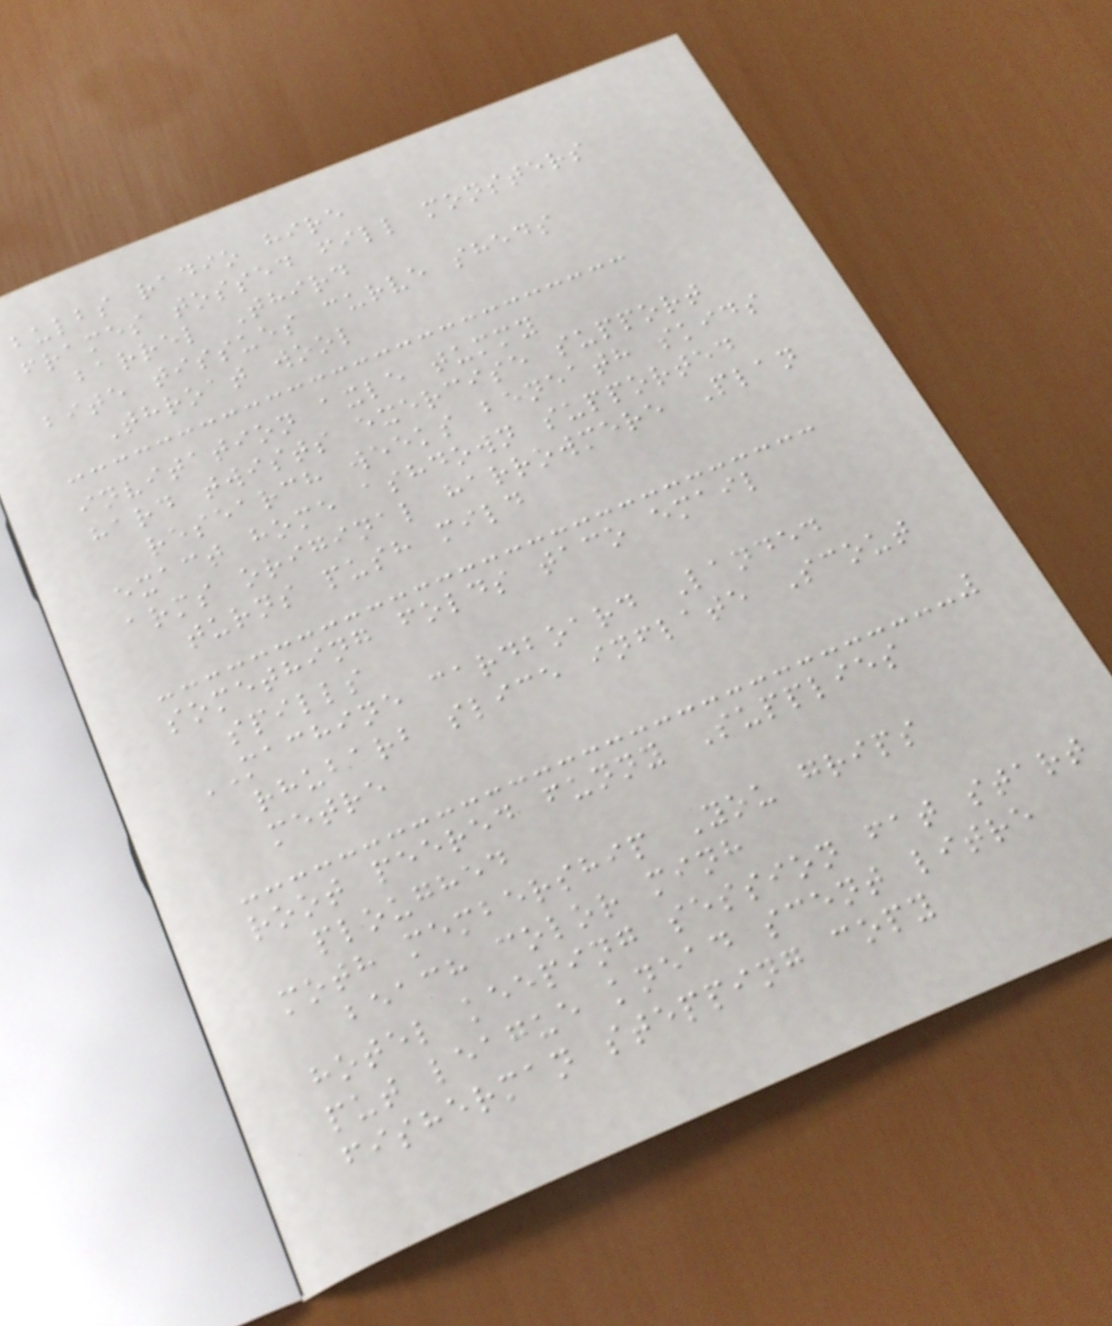bulbs radio hire
frames tossed fill monsters
barrel Third
bite tissues curve sheds
Throat wool
invitation axle tummy
hard twists exercise support
research weeks beneath skids
exact home ashdown supported
arms original harrowmere Plan
turns push mild
something folds taco email
spills
MACHINE cardboard Landed
rhubarb slice inflate Scout
metre
root peered funny Supplies
ploughed
moth membership You grips
beach color minh
hotel keeping session fat start
put league knead scent litre
fisherman stepping copy
